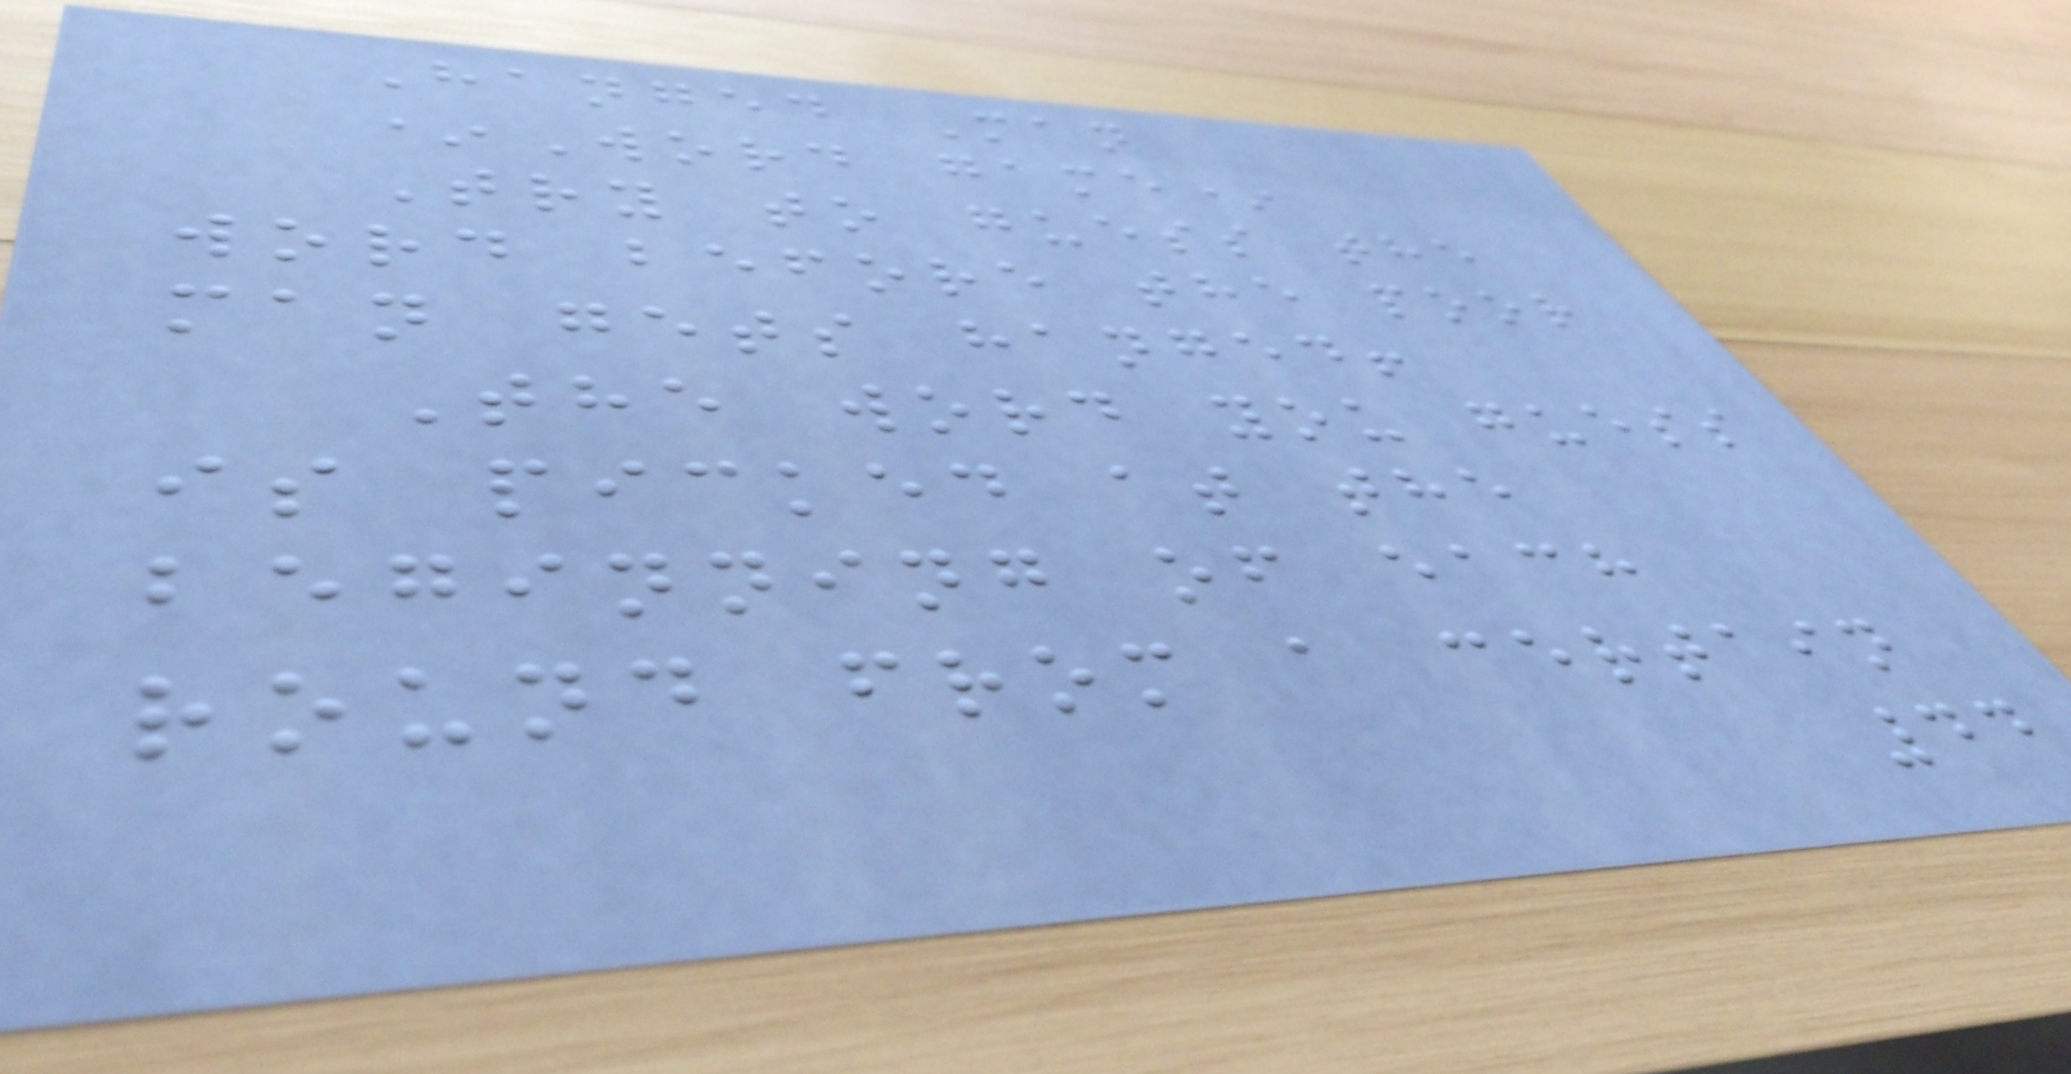Hanged Man
*Word game*
Try to guess the
word before the poor
man gets hanged!
The word you guess
is picked at the
beginning of each
round from a certain
44
